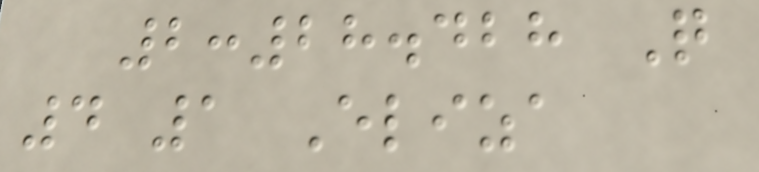2:28.428 Q
4 1 Eliza
